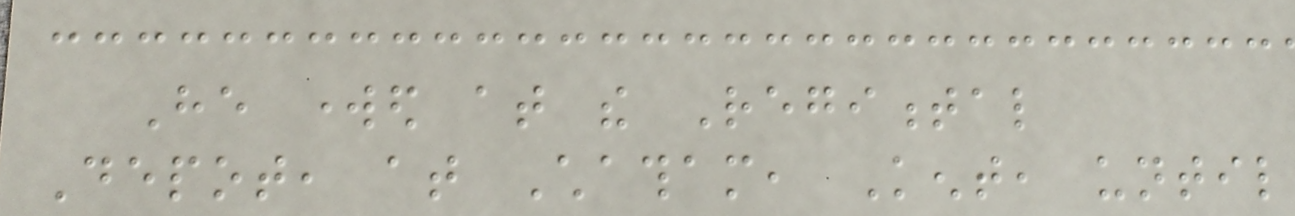He worked at the Regimental
Depot, at Chatham, Kent, until
